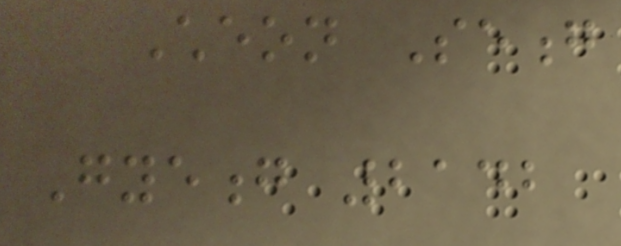Cheon Seong
Gyeong 2142
